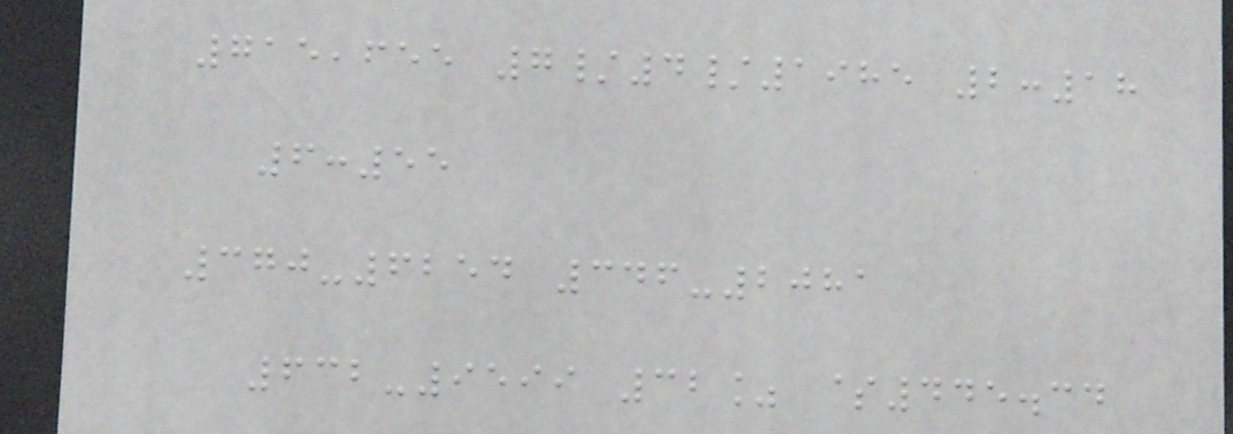715,655 7/4/1985 2:18
6:55
370-6254 346-2081
632-9599 32% $445.34
